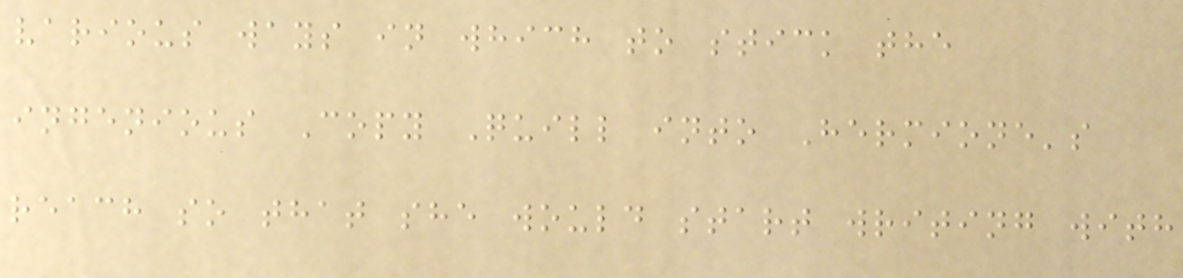various ways in which to stick the
ingenious Copy Quill into Hermione's
reach so that she would start writing with
